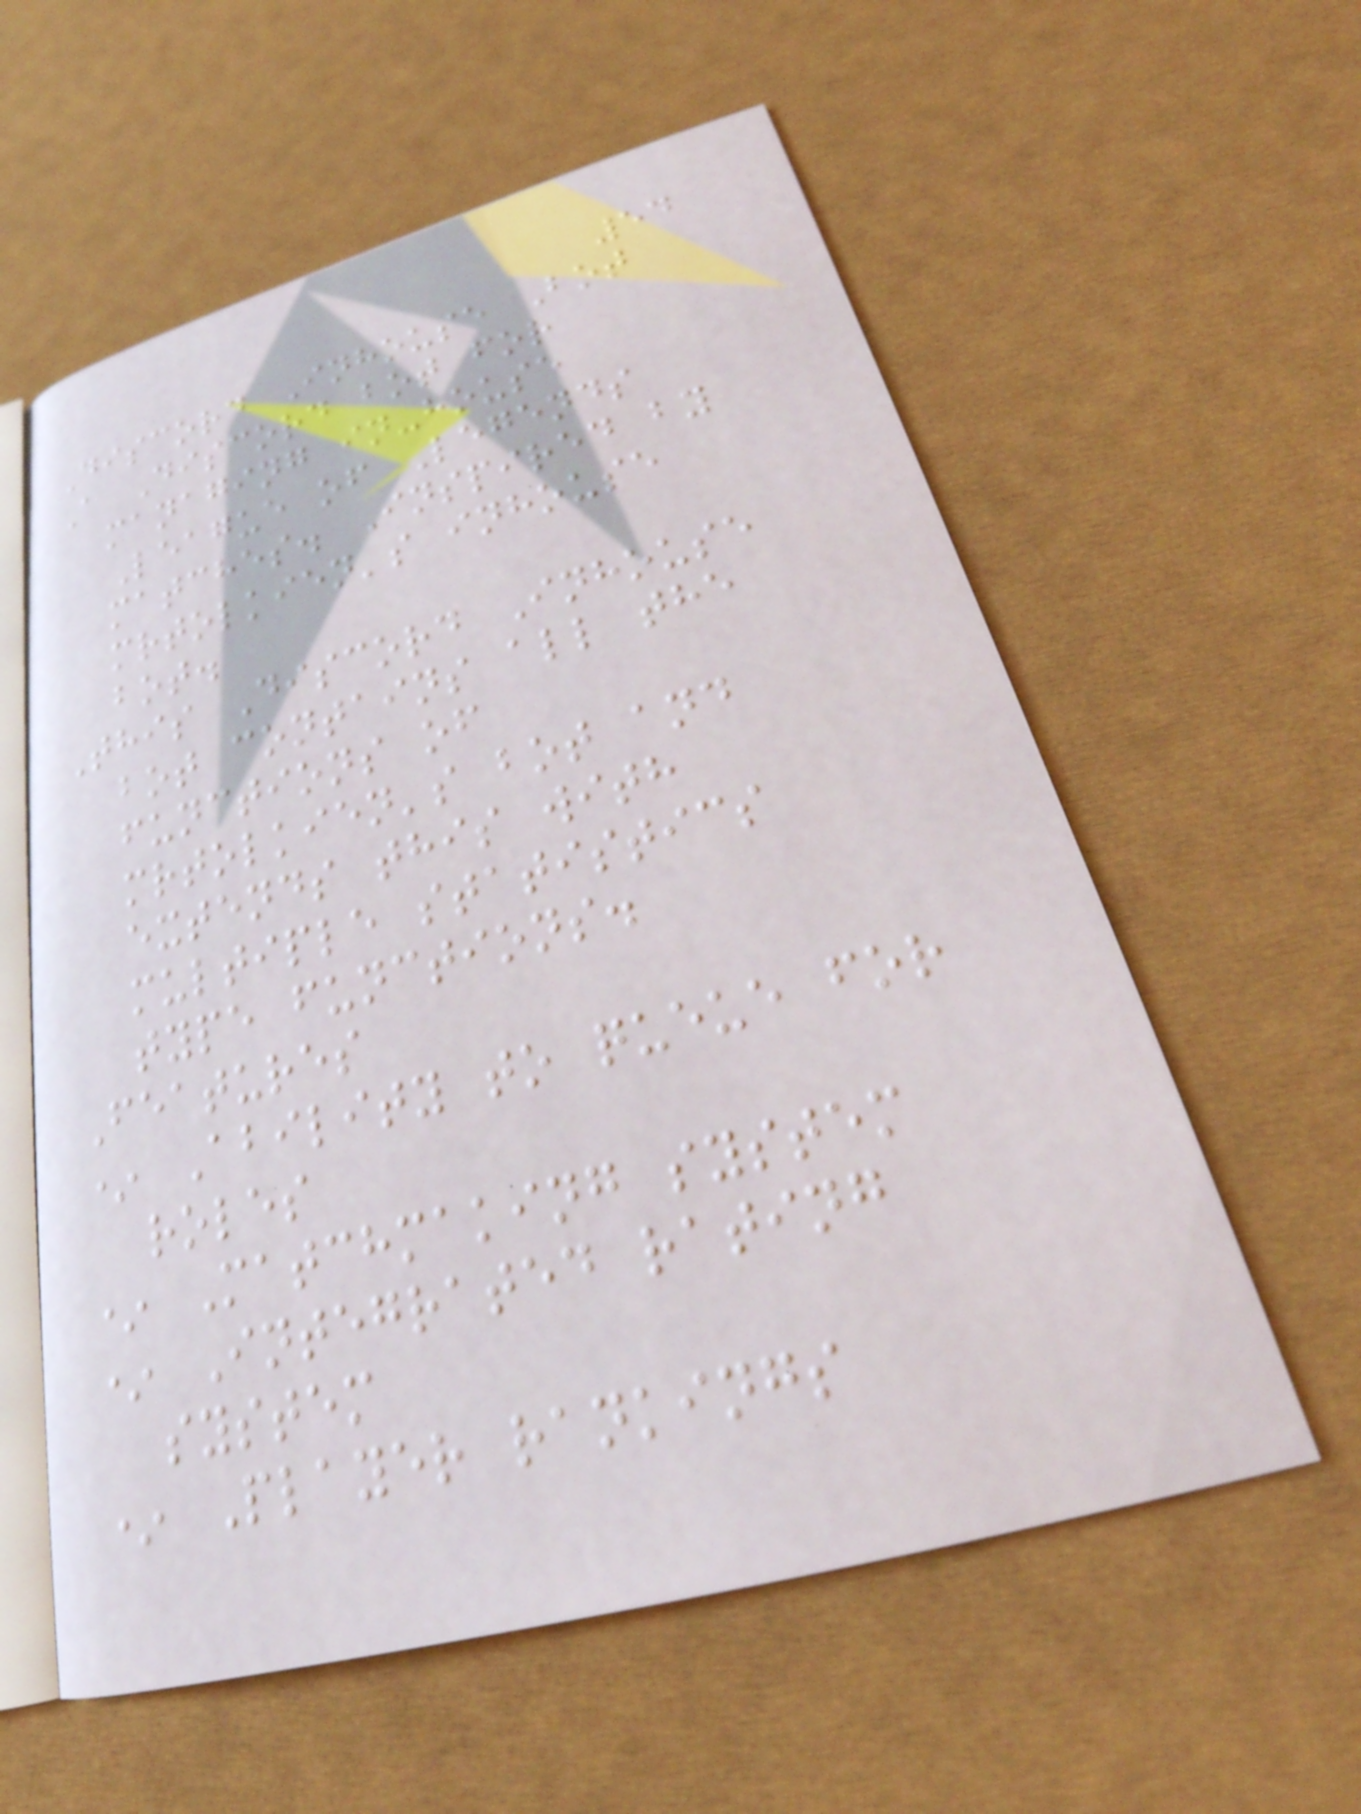54
Discord Inhouse Bot
A Discord bot for
managing in-house
League of Legends
matches. Inspired by
mrtolkien's inhouse
bot.
This Discord Inhouse
bot contains all the
functions of
mrtolkien's bot and
extends this with
multiple statistics
type functions.
Features
* Ability to queue for
roles
* Matchmaking system
* Integrated rating
system
* Player rankings
